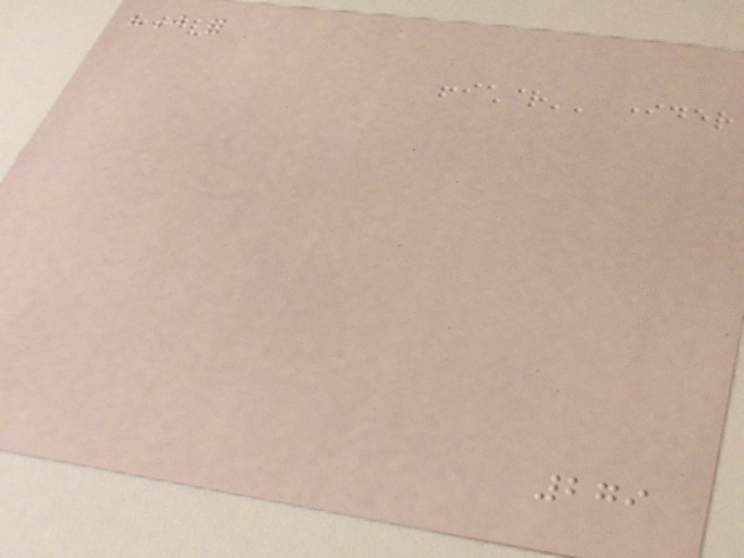"Just for
279
